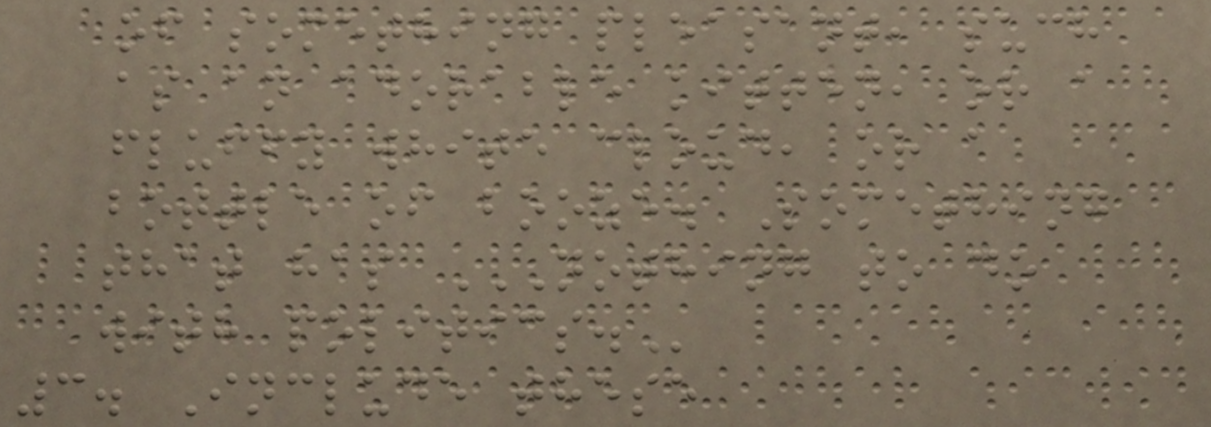of something pleasant, such
as an adorable kitten, or a
fluffy white cloud, or a
bottle of booze. Something
that has NOTHING TO DO
WITH POLITICS.
3. Include these
